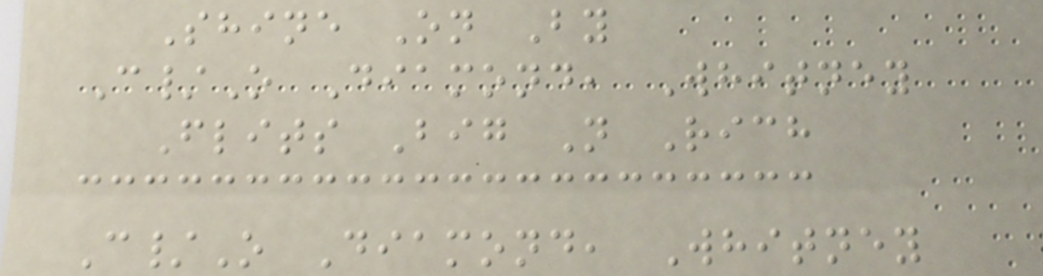Shine On By
C/O Diamond, Whitney
Flits Big N Rich
C/O Diamond, Whitney
